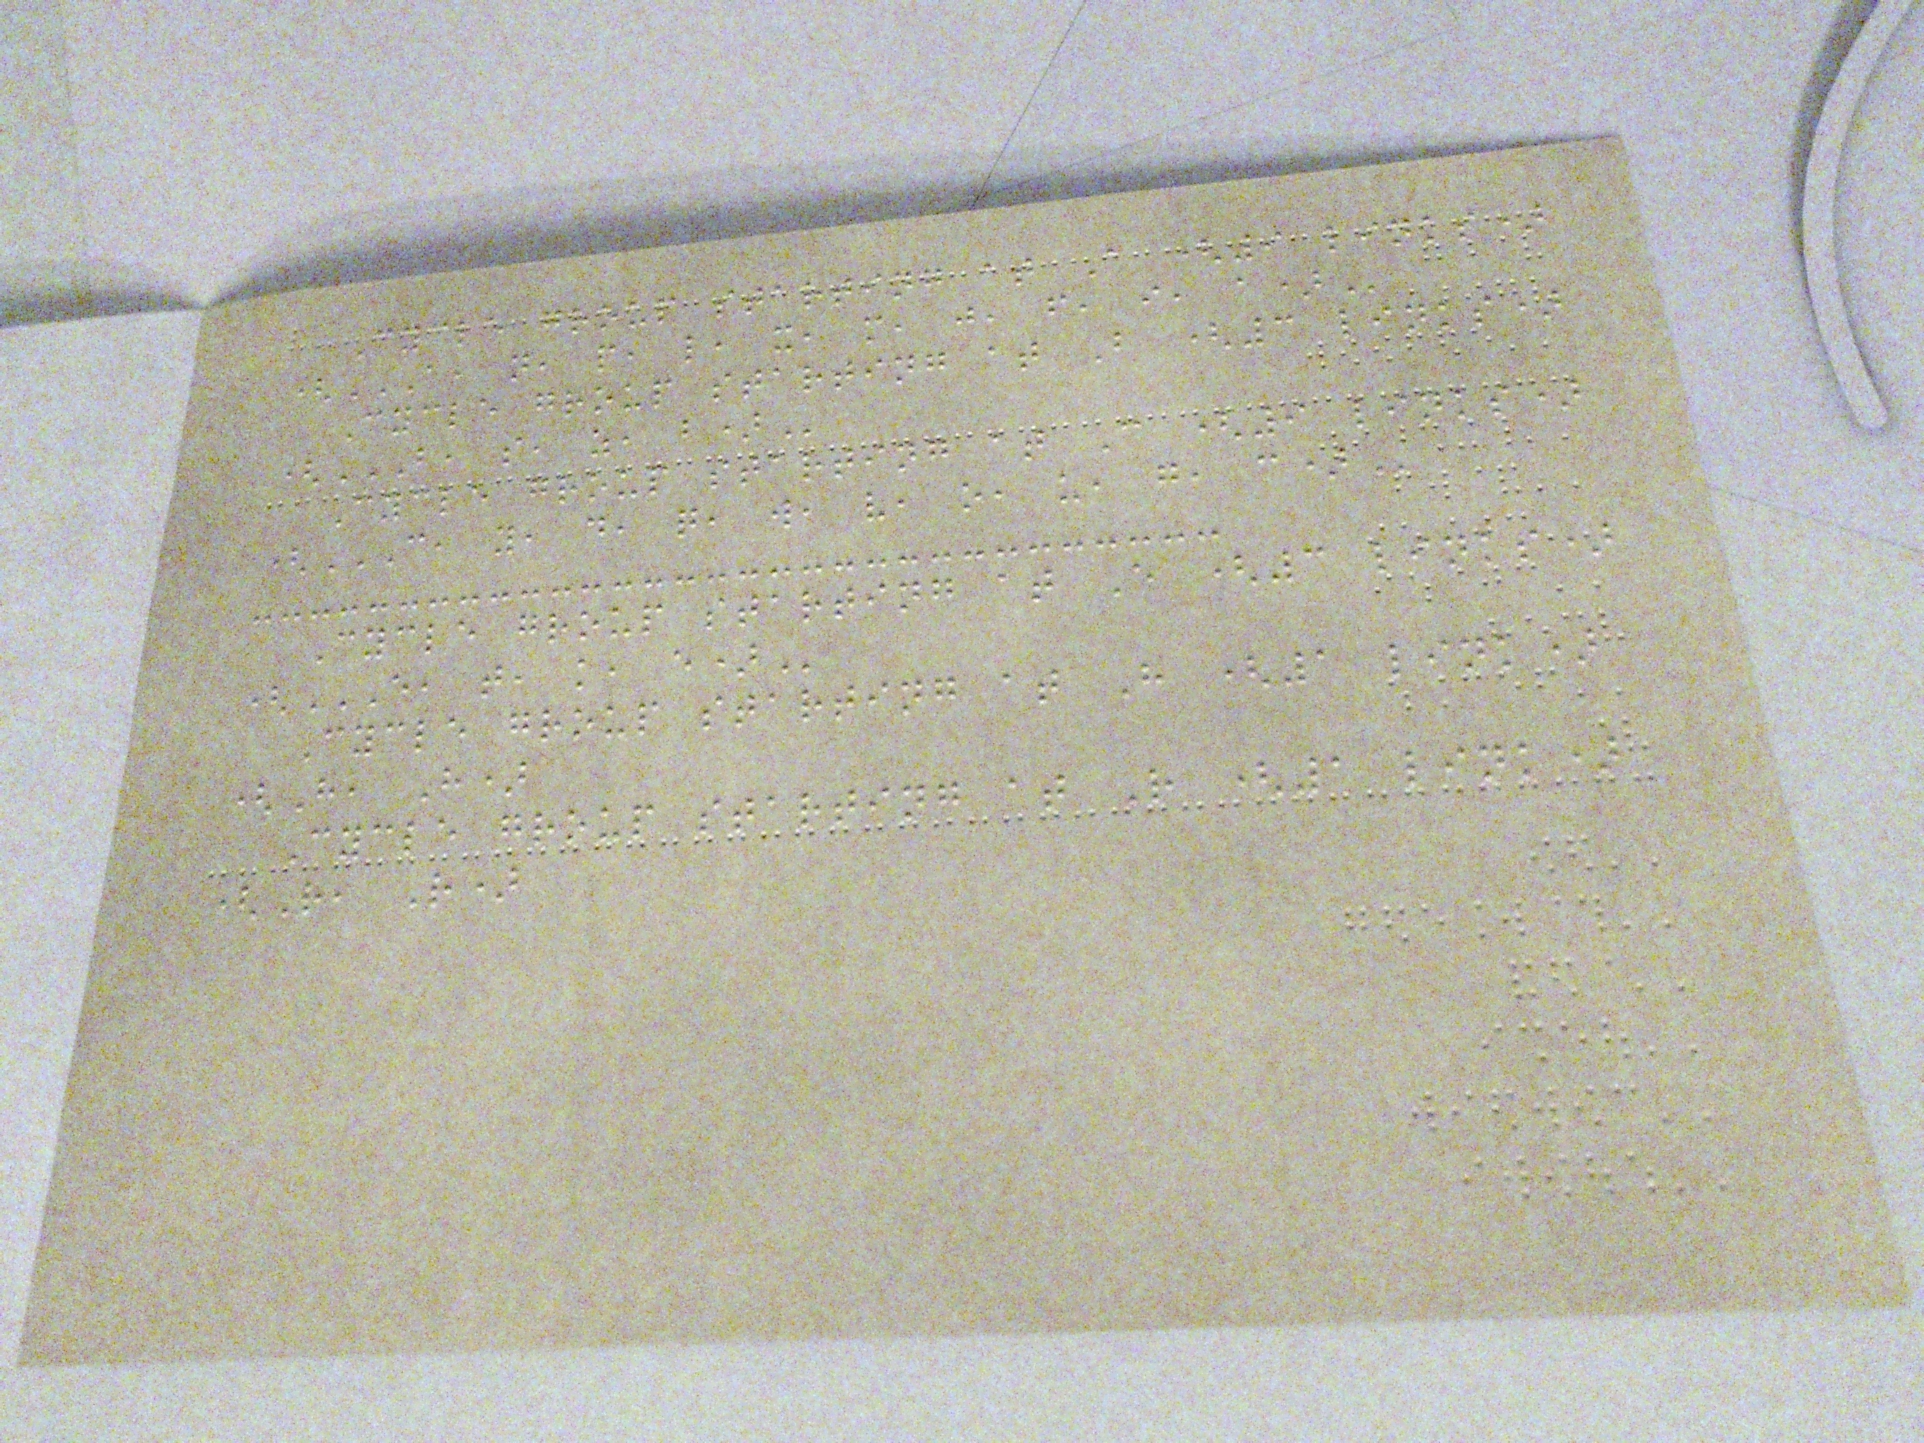Cycle group starting at A (9 links)
(A, N, P, L, X, M, J, F, I, A)
Cycle group starting at B (3 links)
(B, S, Z, B)
Cycle group starting at C (9 links)
(C, Y, D, Q, W, V, O, U, G, C)
Cycle group starting at E (3 links)
(E, T, K, E)
Cycle group starting at H (1 link)
(H, H)
Cycle group starting at R (1 link)
(R, R)
